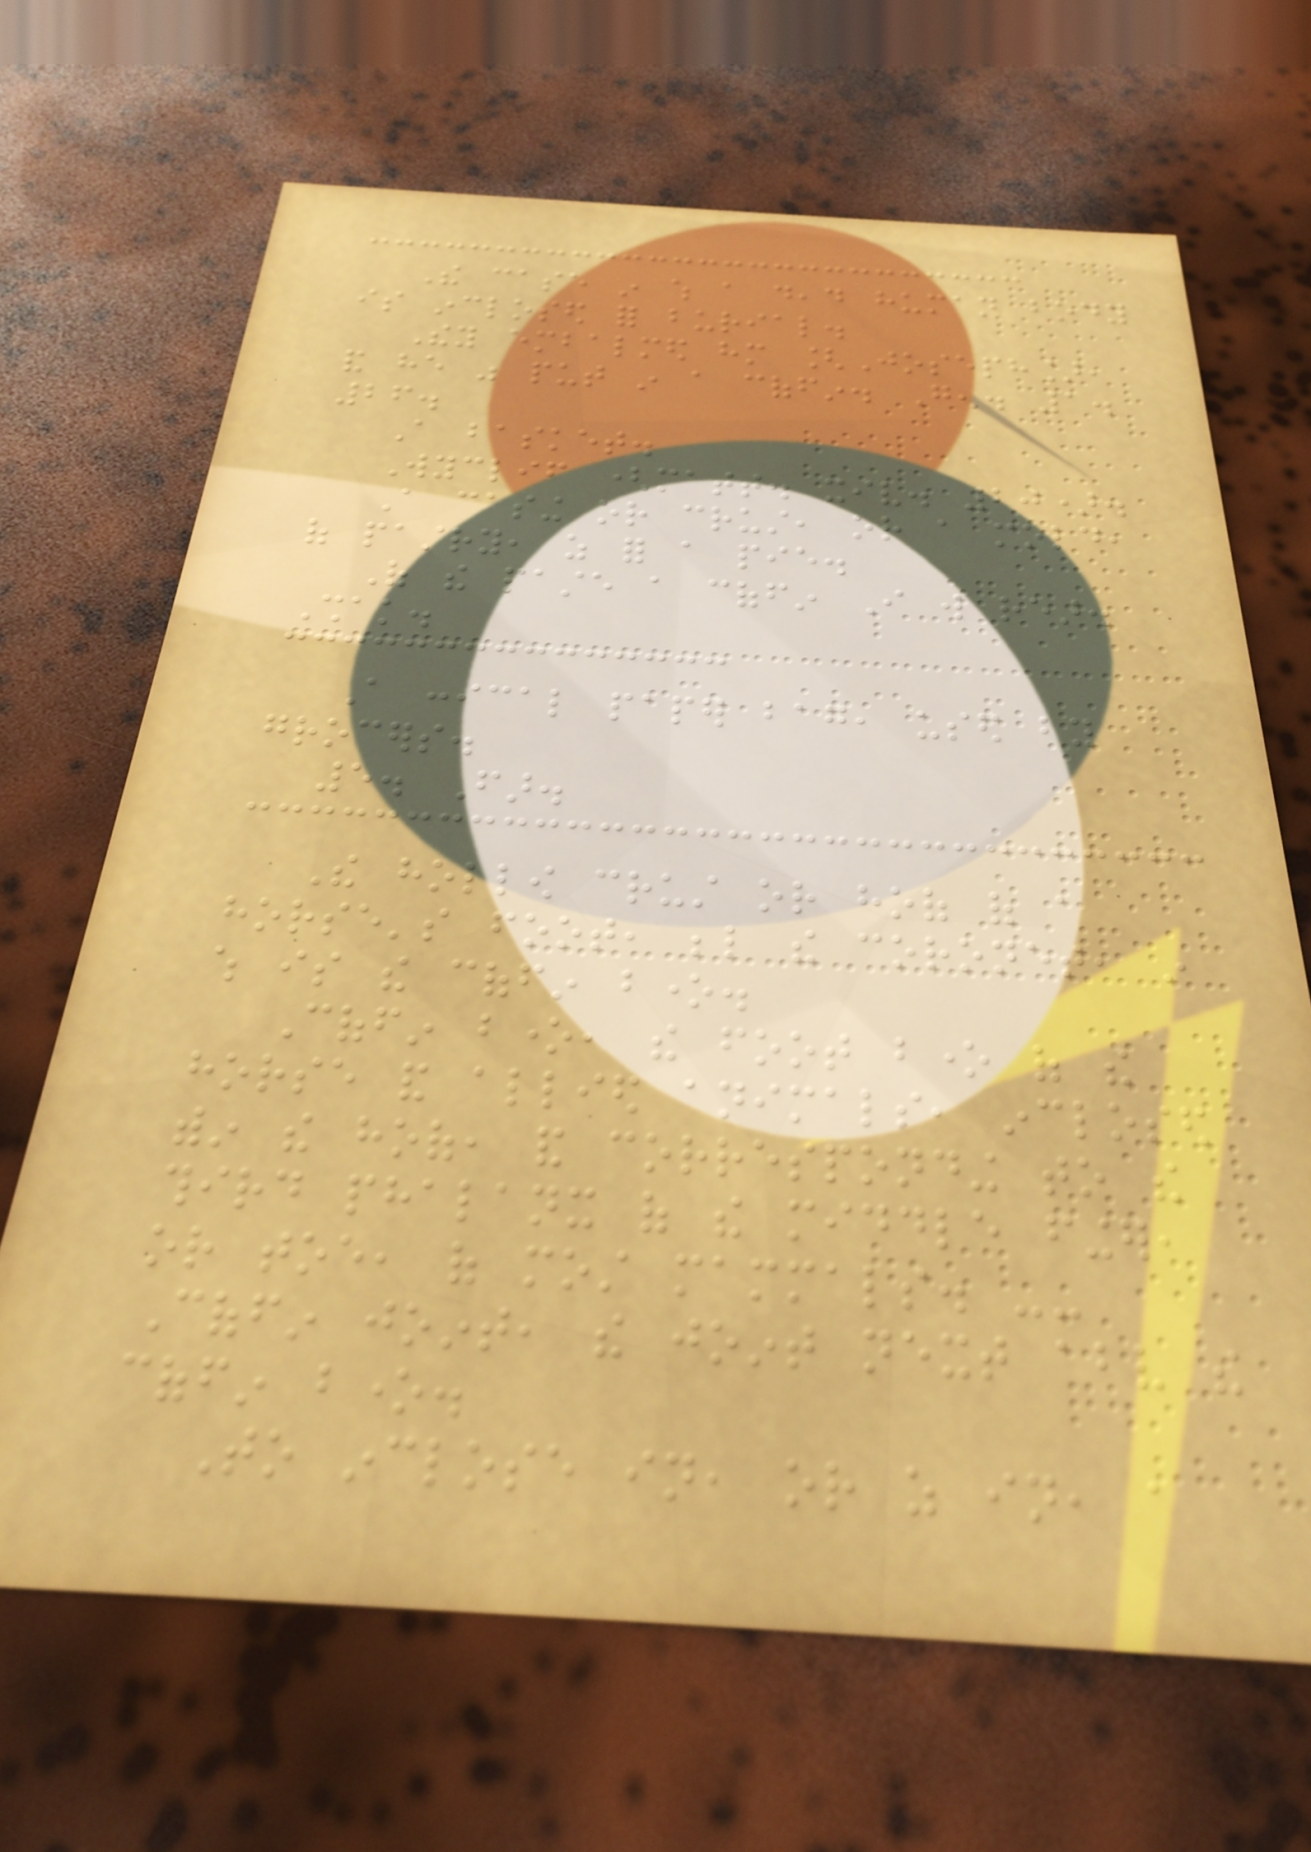The case in which a dead human body
is inclosed for burial.
They embalmed him [Joseph],
and he was put in a coffin. Gen. 1.
26.
A basket.
Wyclif (matt. xiv. 20).
A casing or crust, or a mold,
of pastry, as for a pie.
Of the paste a coffin I will rear.
Shak.
A conical paper bag, used by
grocers.
5. Far.
The hollow crust or hoof of a
horse's foot, below the coronet, in
which is the coffin bone.
Coffin bone, the foot bone of the
horse and allied animals, inclosed
within the hoof, and corresponding to the
third phalanx of the middle finger,
or toe, of most mammals. --
Coffin joint, the joint next above the
coffin bone.
To inclose in, or as in, a
